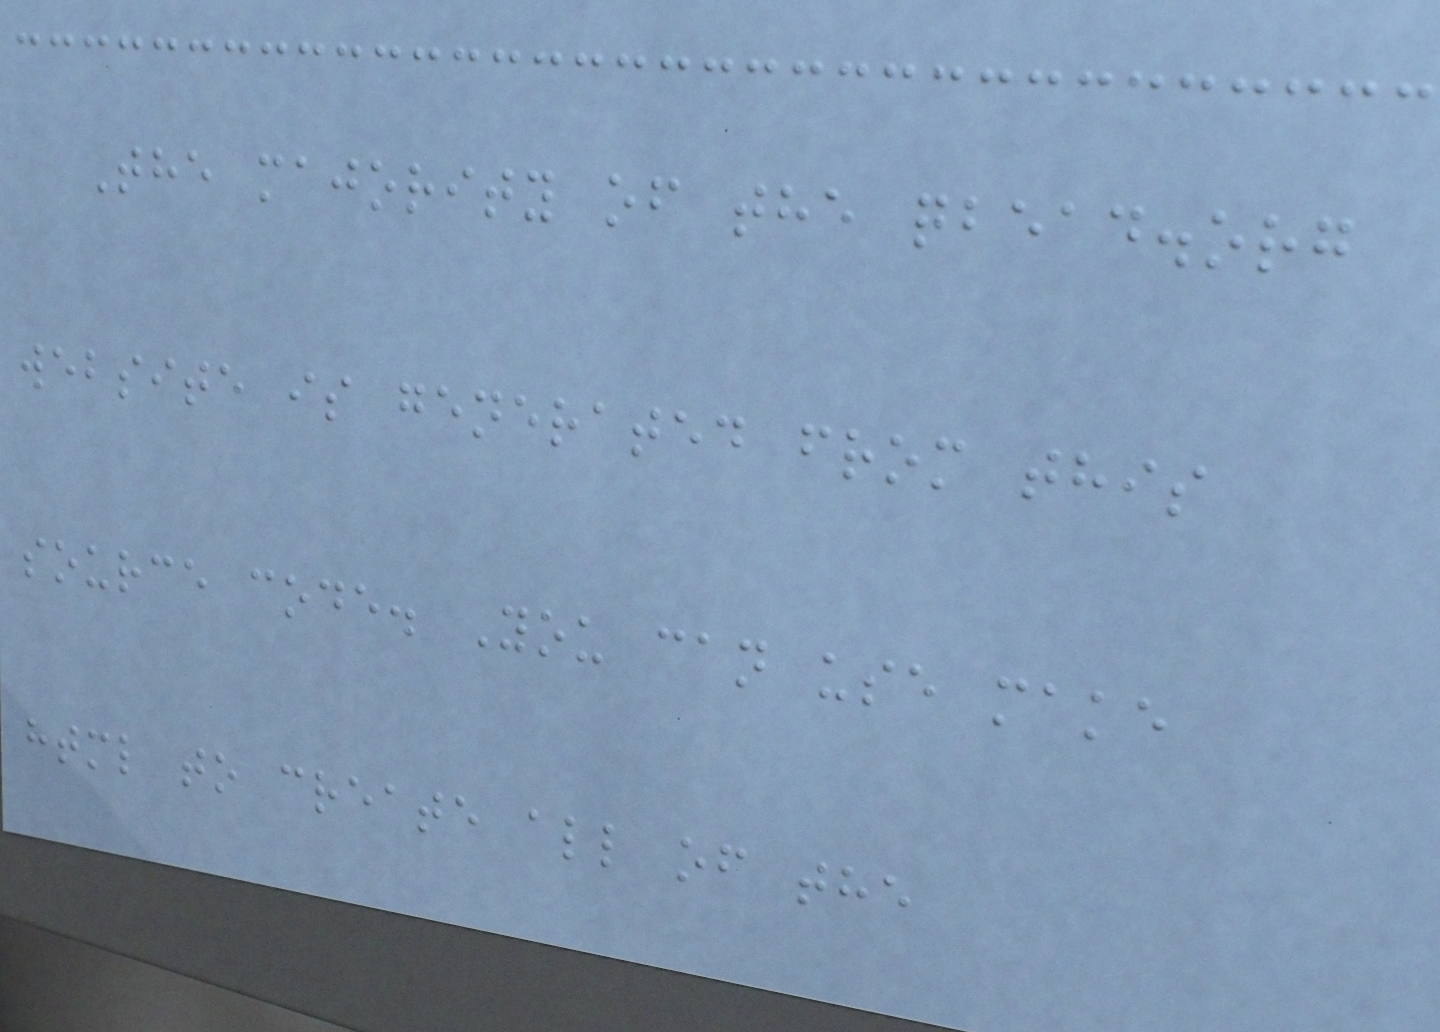The majority of the qbead.org
website is generated from this
source code. You can use make
html to create all of the
